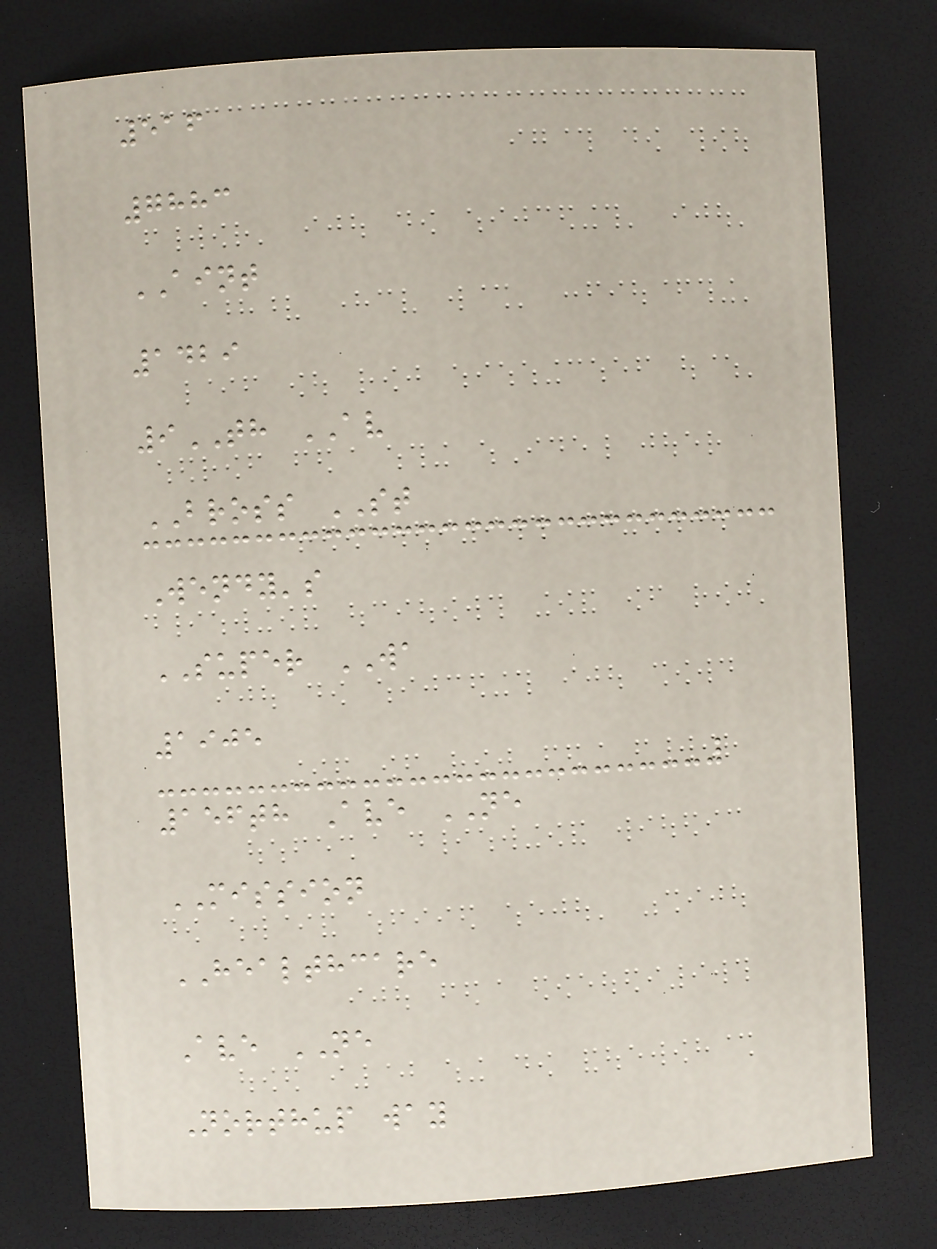516
7883
AINT
1429
9TH AV
BROSS ST
Wendy's
SUPER WA
1905
156th Ave NE
MISSION
HEALTHCARE
Ave NE
Northup way
